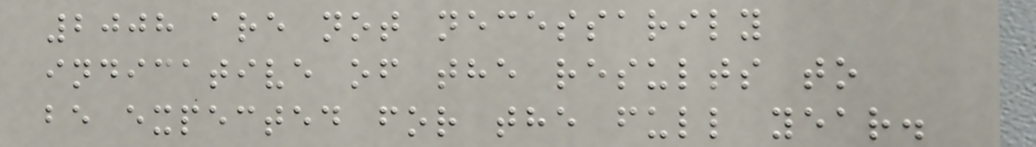2008 are not necessarily
indicative of the results to
be expected for the full year.
